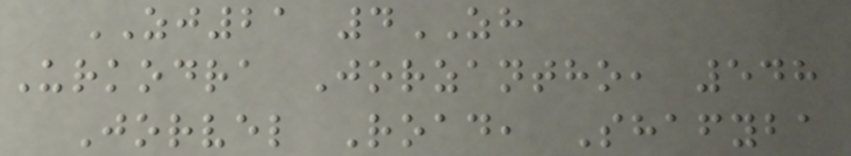ZJ21 4ZH
Urkodra Jorzantho, 548
Jorvel Road, Shafyba
